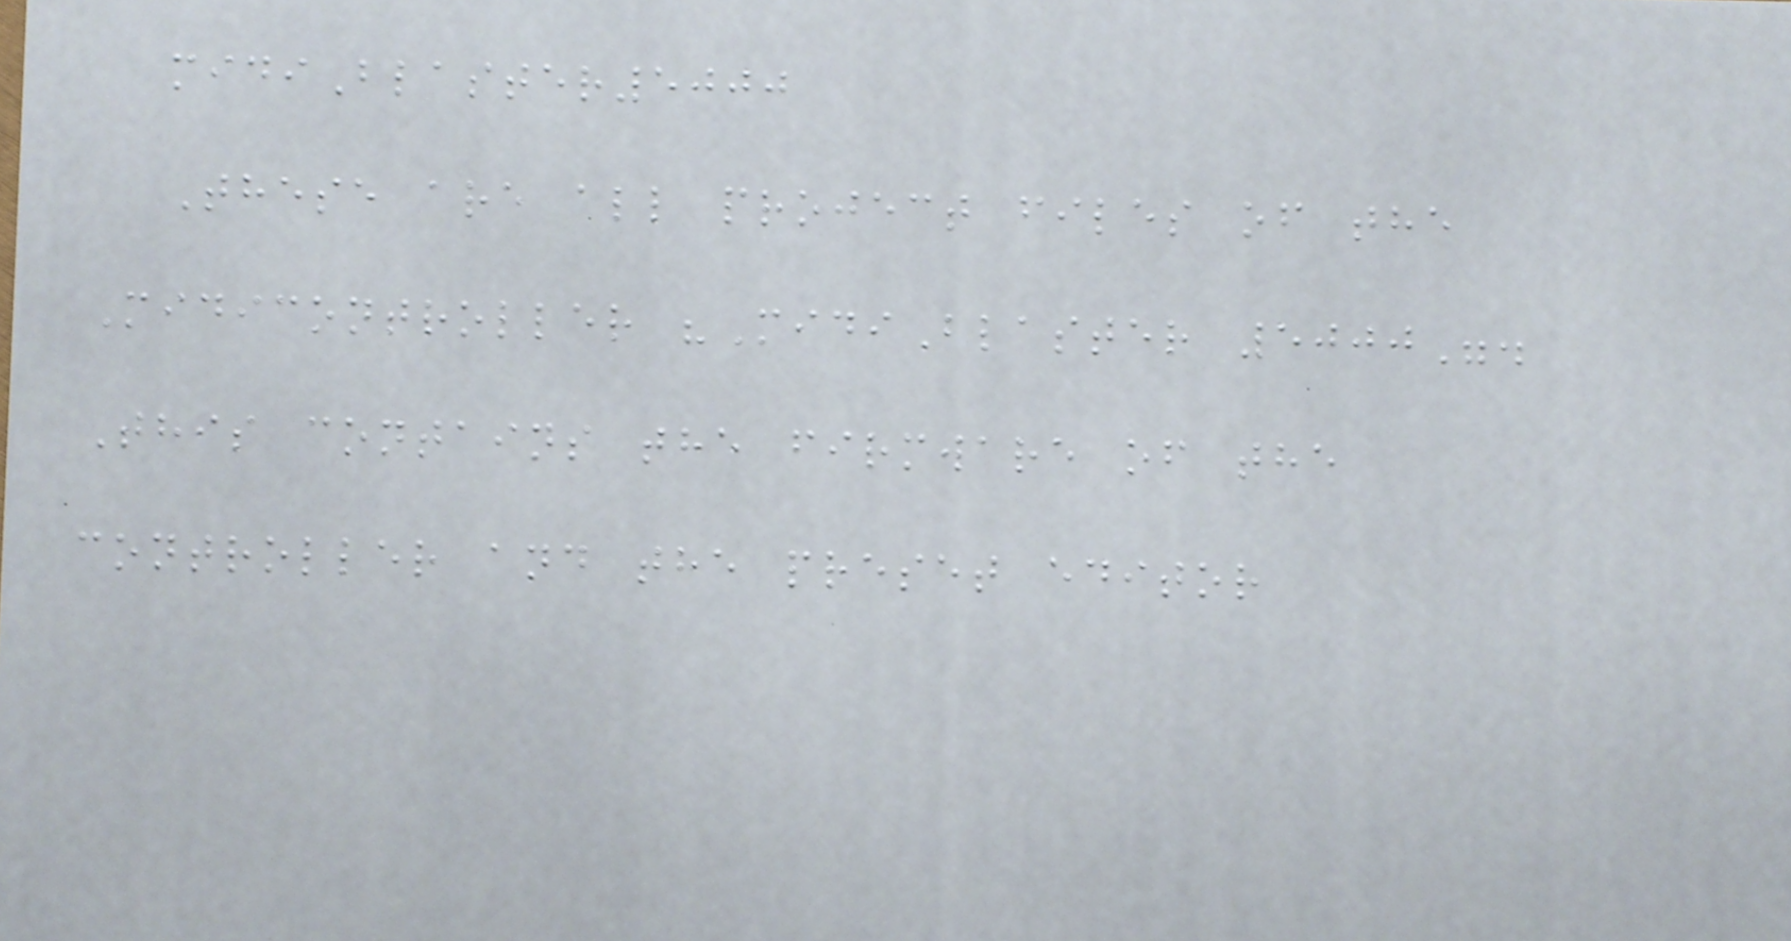midiBlaster5000
These are all project files of the
Midicontroller "MidiBlaster 5000".
This contains the firmware of the
controller and the preset editor
